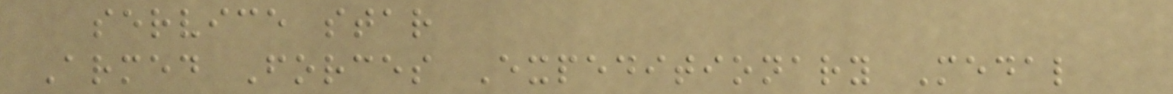service star
Armed Forces Expeditionary Medal
